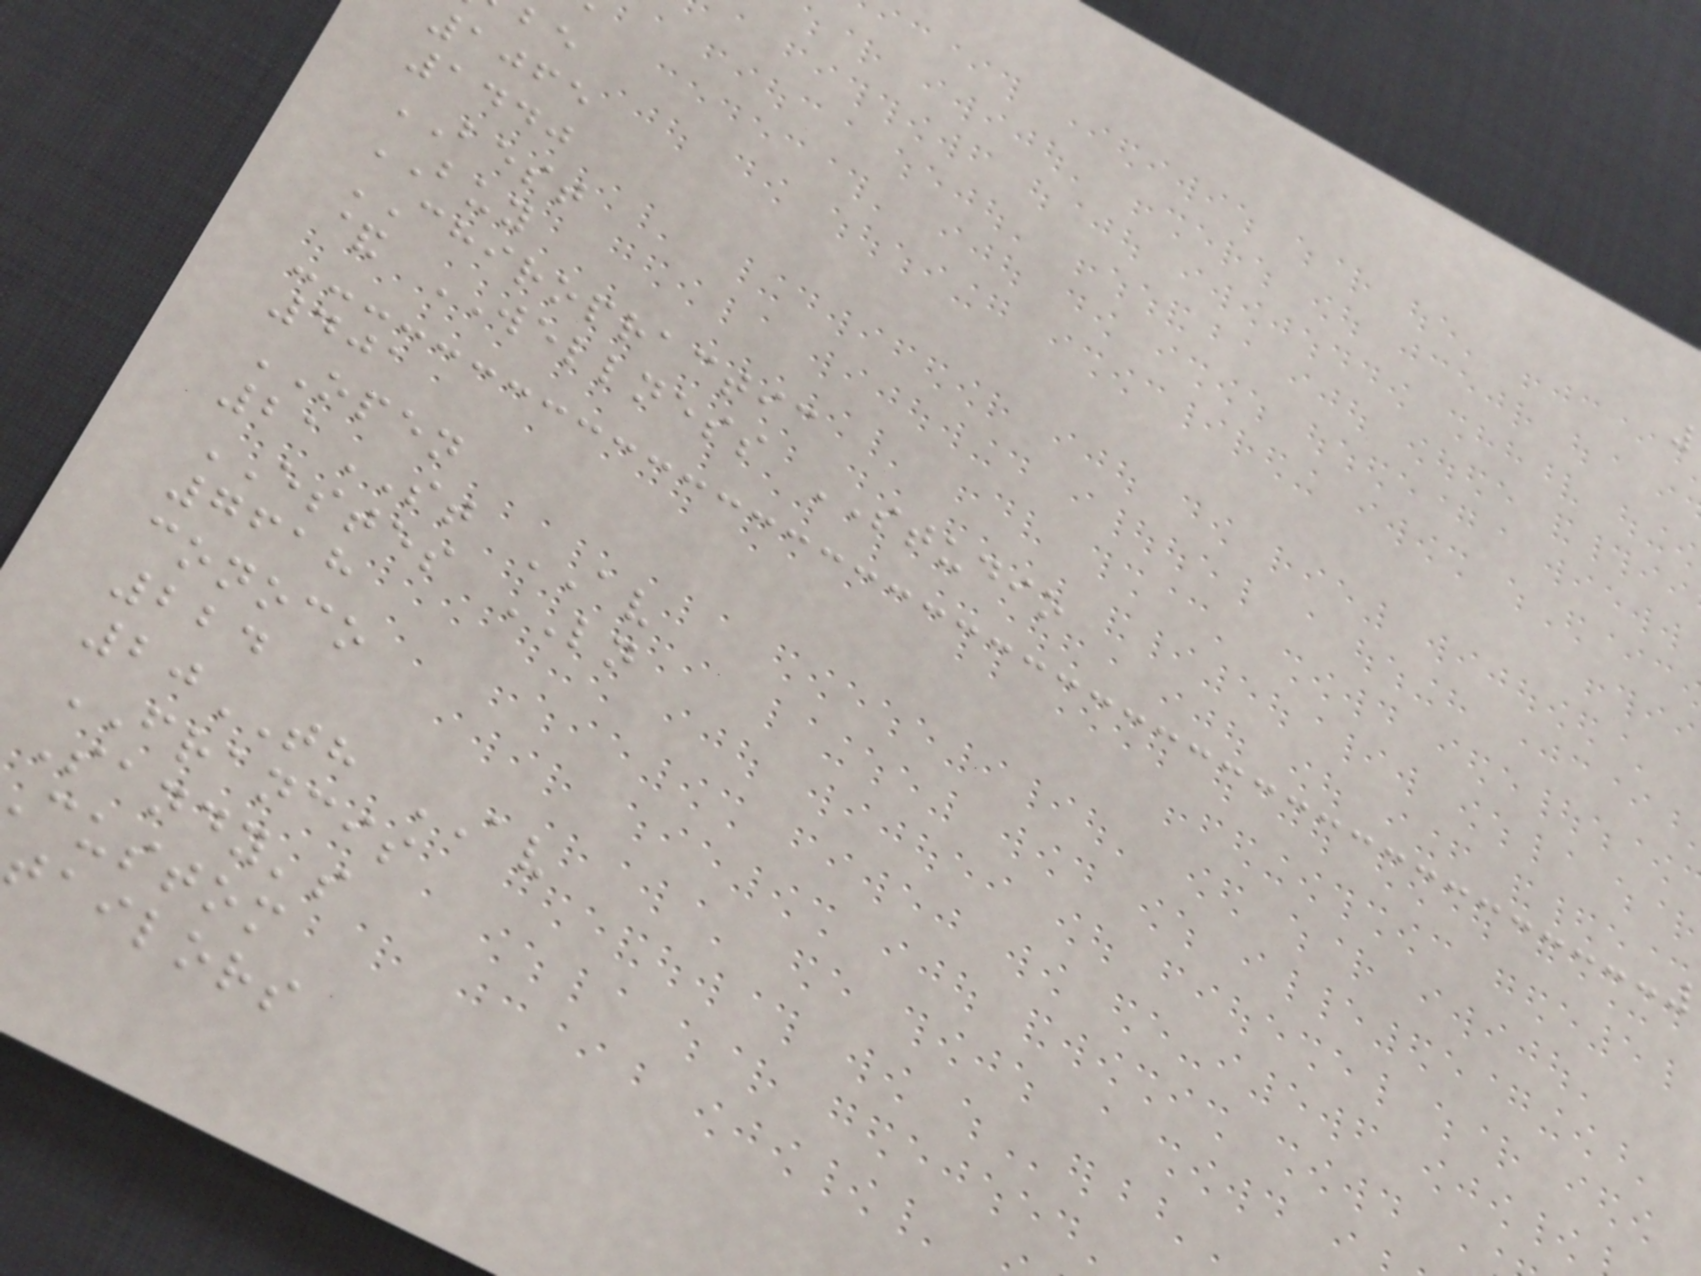1065
1440
BEST
BUY
CHIROPRACTIC
& WELLNESS STUDIO
401
OPEN
21ST AV
ESTES LN
7618
conoco
224
20TH AV
FRANCIS
Sandy's
custom
tailors
